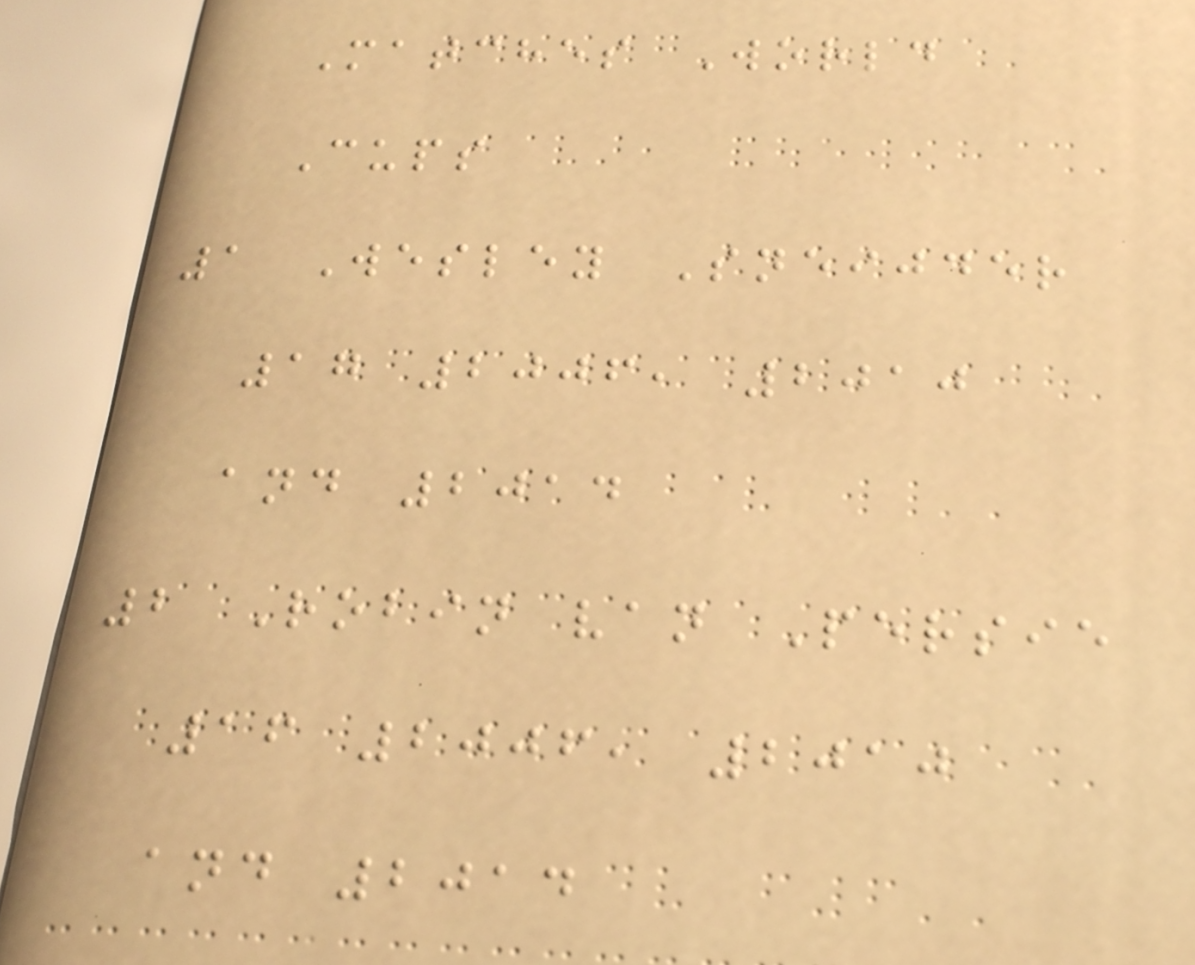Matches World
Cups
1 Wesley Sneijder
17 2006, 2010
and 2014
2 Robin van Persie
16 2006, 2010
and 2014
